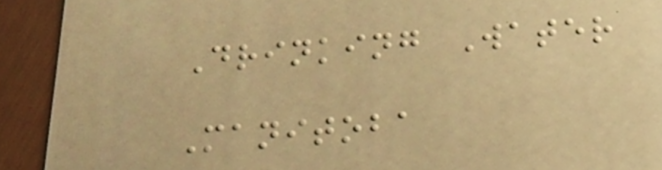Drinking Water
Manitoba
